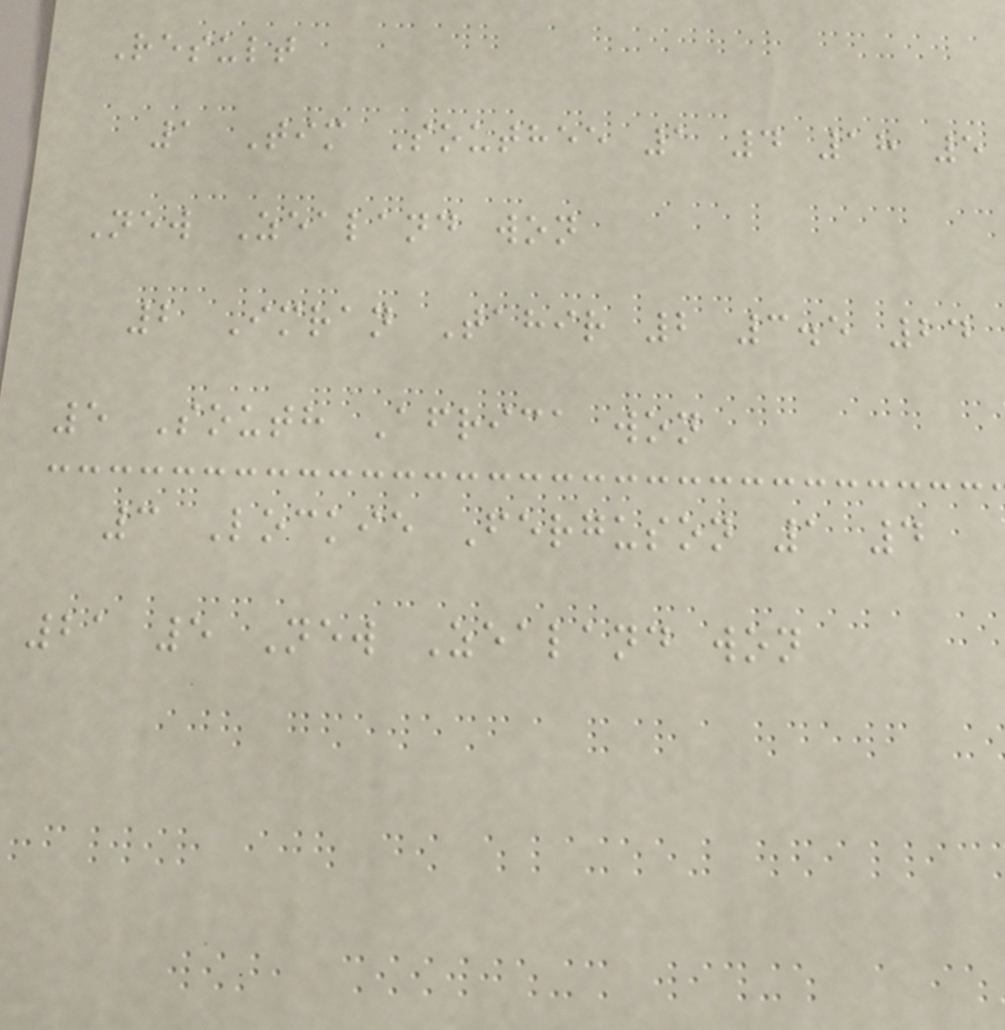Result
1 Tim Southee 1 4 18 5
New Zealand won
2 Imran Tahir 2 3.5 24
5 South Africa won
3 Lockie Ferguson 1 4
21 5 New Zealand won
